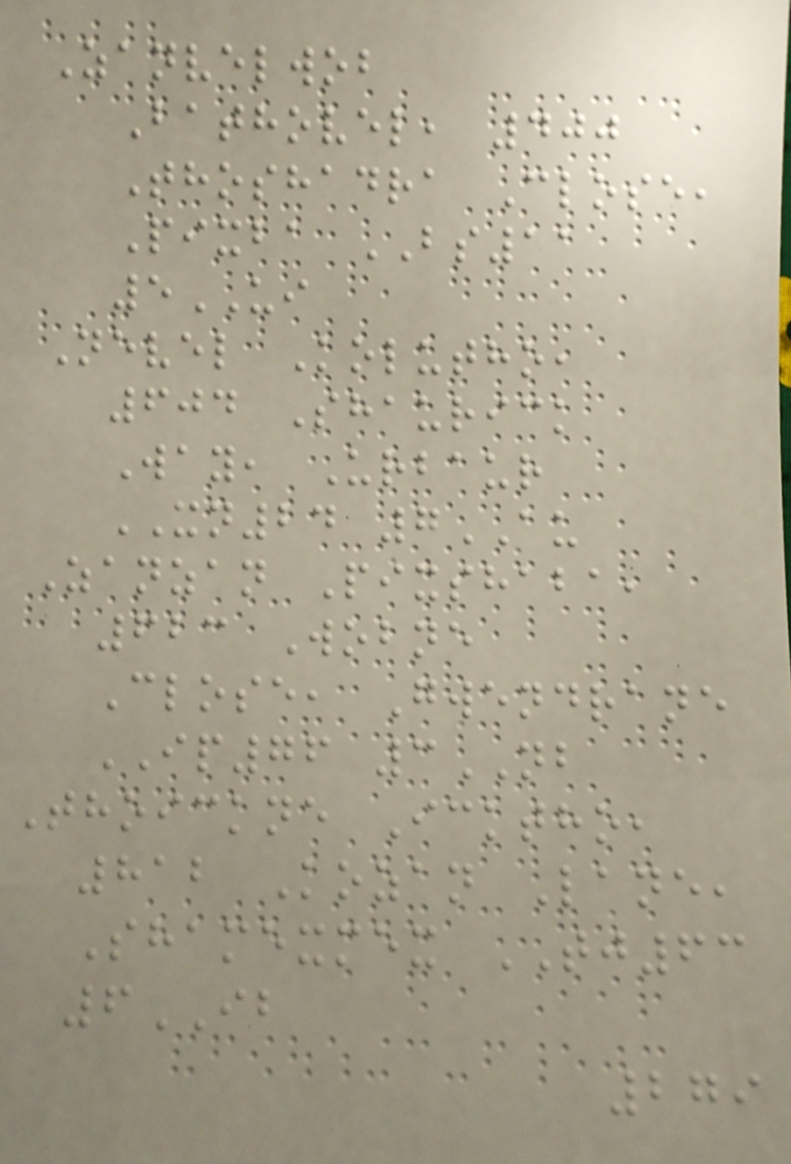Zanvelwob
Bathovel, 400
Thoshadra Close,
Pixba BS11
5UI
Nevel Kolutho,
604 Shaurick
Way, Urbaur
XN24 7AU
Zanzan Pixshaba,
623 Wobne
Close, Gwendrane
IP76 3NB
Thoickne Icktho,
812 Kozan Lane,
Shamexmex TJ63
6IB
279
